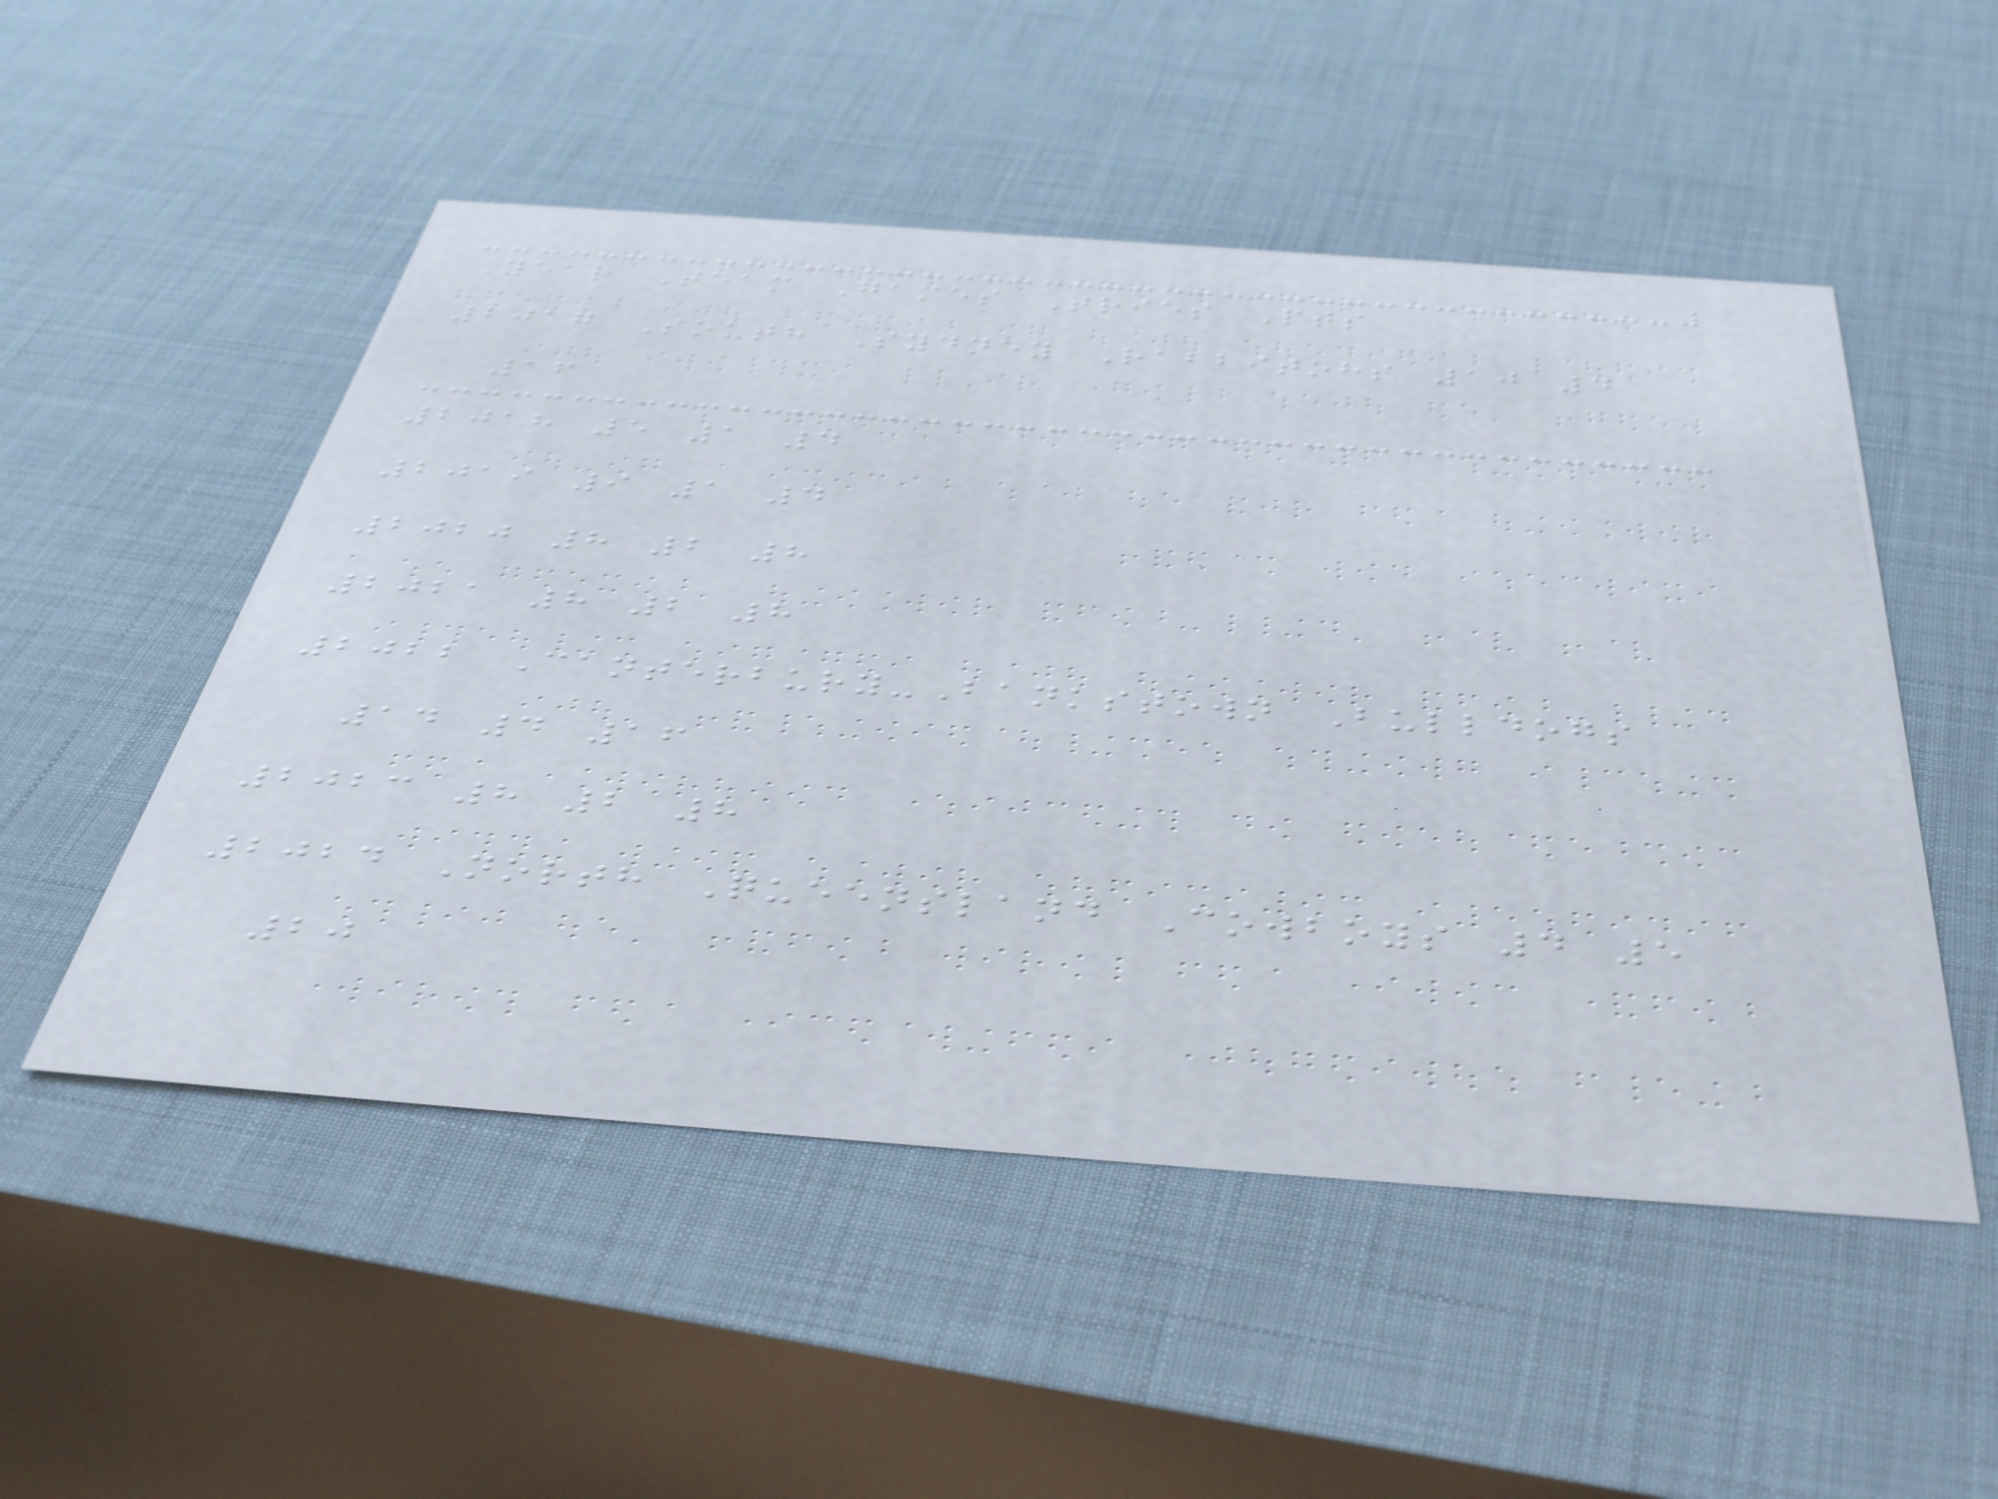Year Team Games Tries Pts
2017 South Sydney Rabbitohs 10 4
16
2018 5 1 4
2019 9 1 4
2020 8 2 8
2021 8 2 8
2022 Canterbury-Bankstown Bulldogs
14 4 16
2023 8 2 8
2024 North Queensland Cowboys 4 5
20
